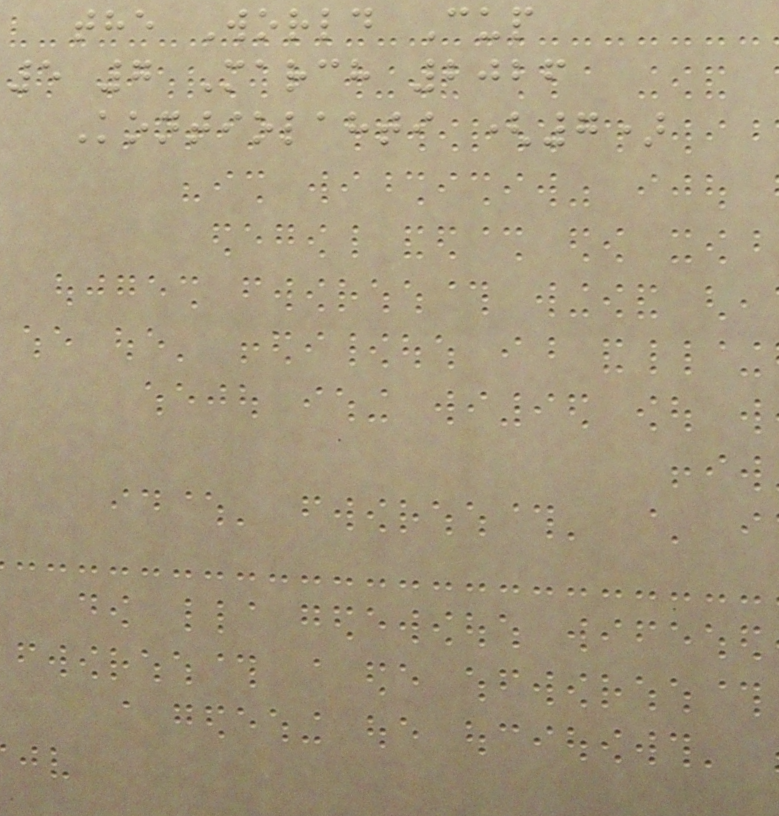the World Cup
5 7 March 2026
Kontiolahti (7)
